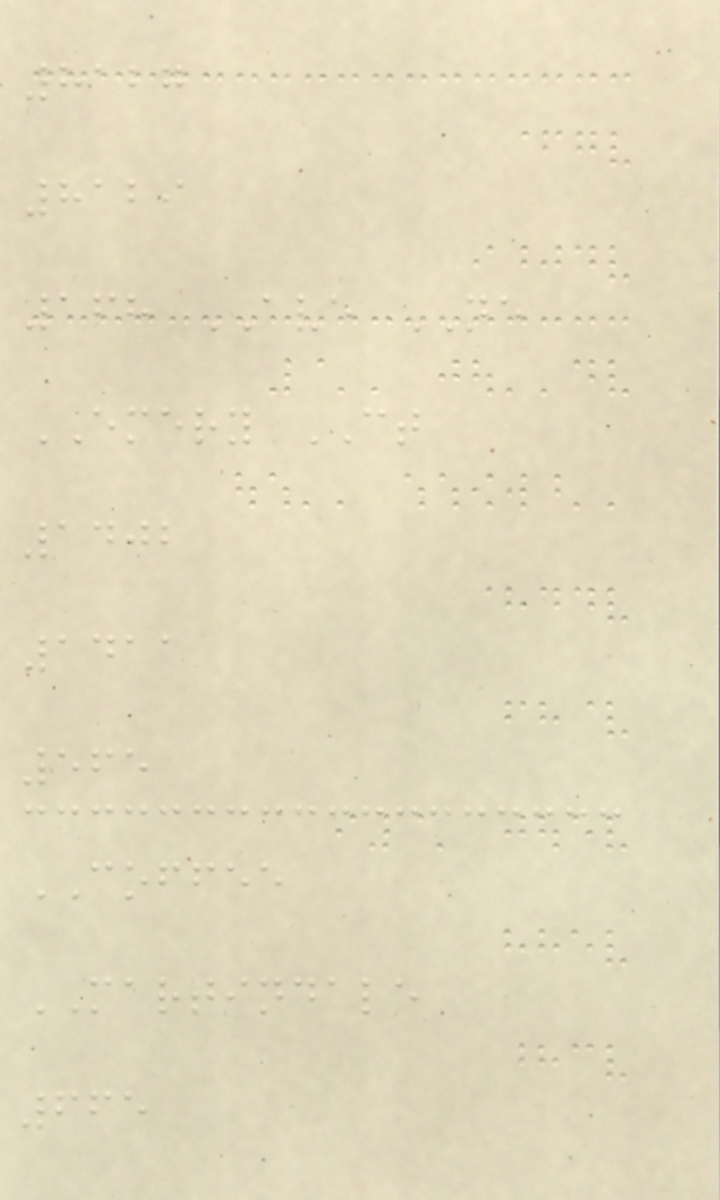8127
8129
168 AVE NE
EMERY CT
1402
1411
565
COFFEE
MARTINDALE
665
